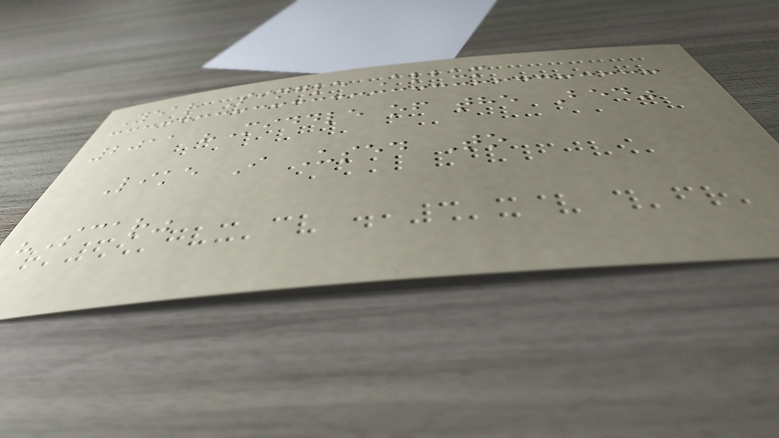Year Single Album
2011 "Middle of the Bed"
Like I Used To
"Scar"
